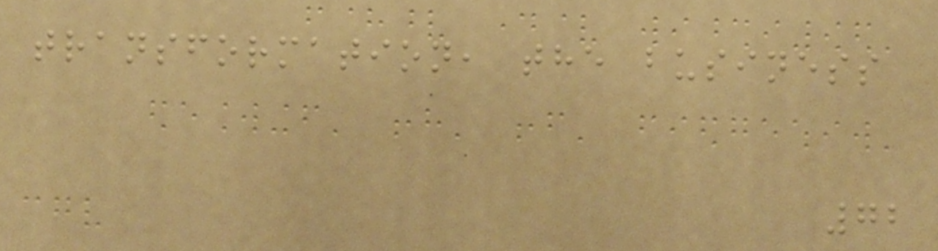transformation, the business
72
